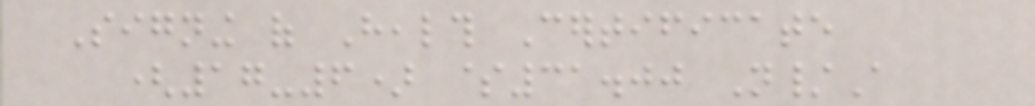Signing of Health Certificate
(17-6) $31.00 N/A
